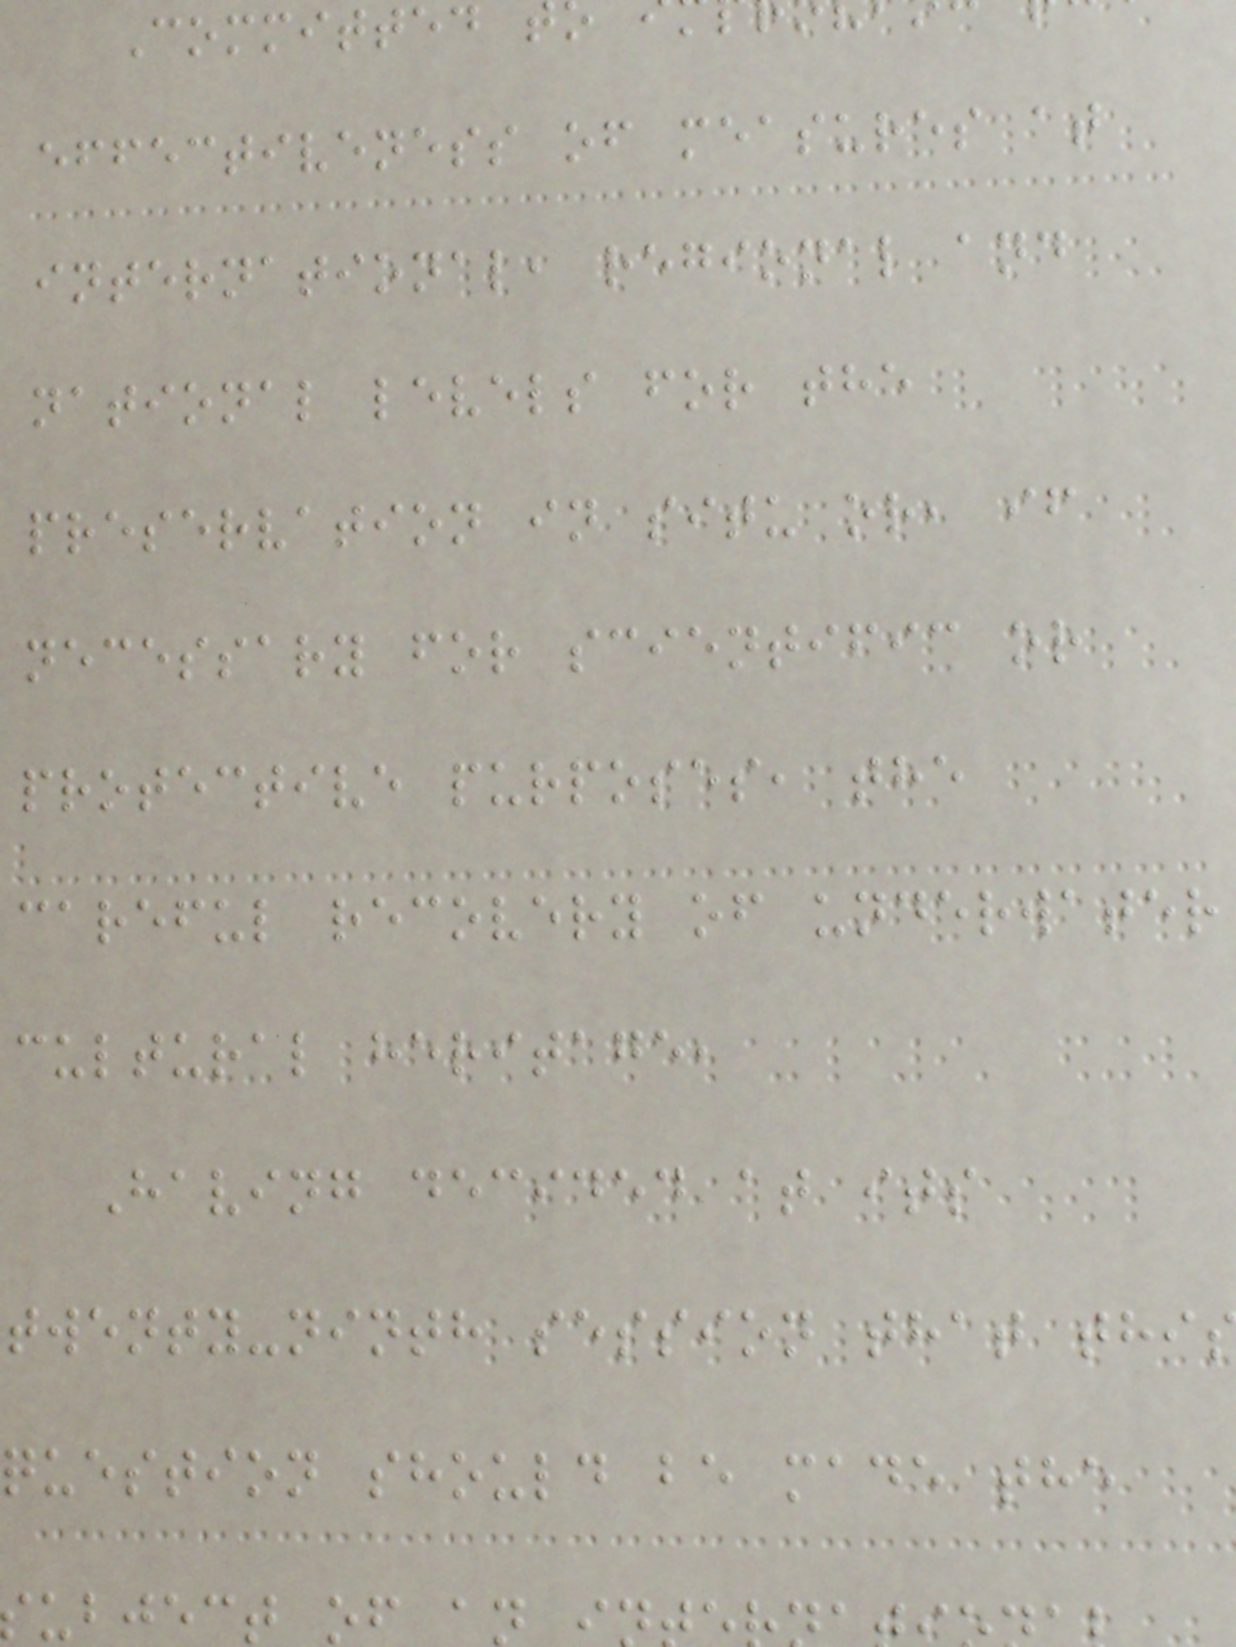Committed
effectiveness of measures at
international, regional and
national levels for the
preservation in situ or, if
necessary for scientific or
protective purposes, the
careful recovery of underwater
cultural heritage,
Having decided at its
twenty-ninth session that thi
question should be made the
ubject of
